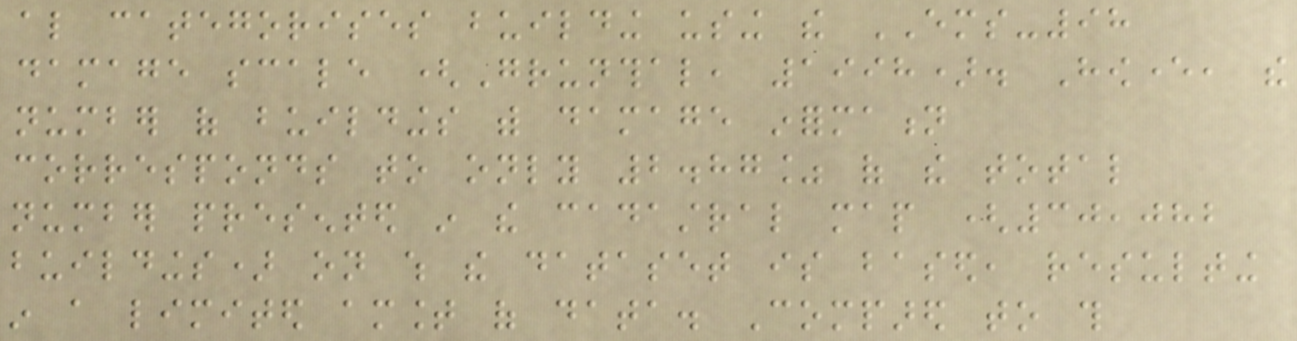also categorises building using the EMS-98
damage scale (Grunthal, 1998). However, the
number of buildings with damage information
corresponds to only 2.87% of the total
number presented in the cadastral map (30,082
buildings) on which the dataset is based, resulting
in a limited amount of data. Compared to this
